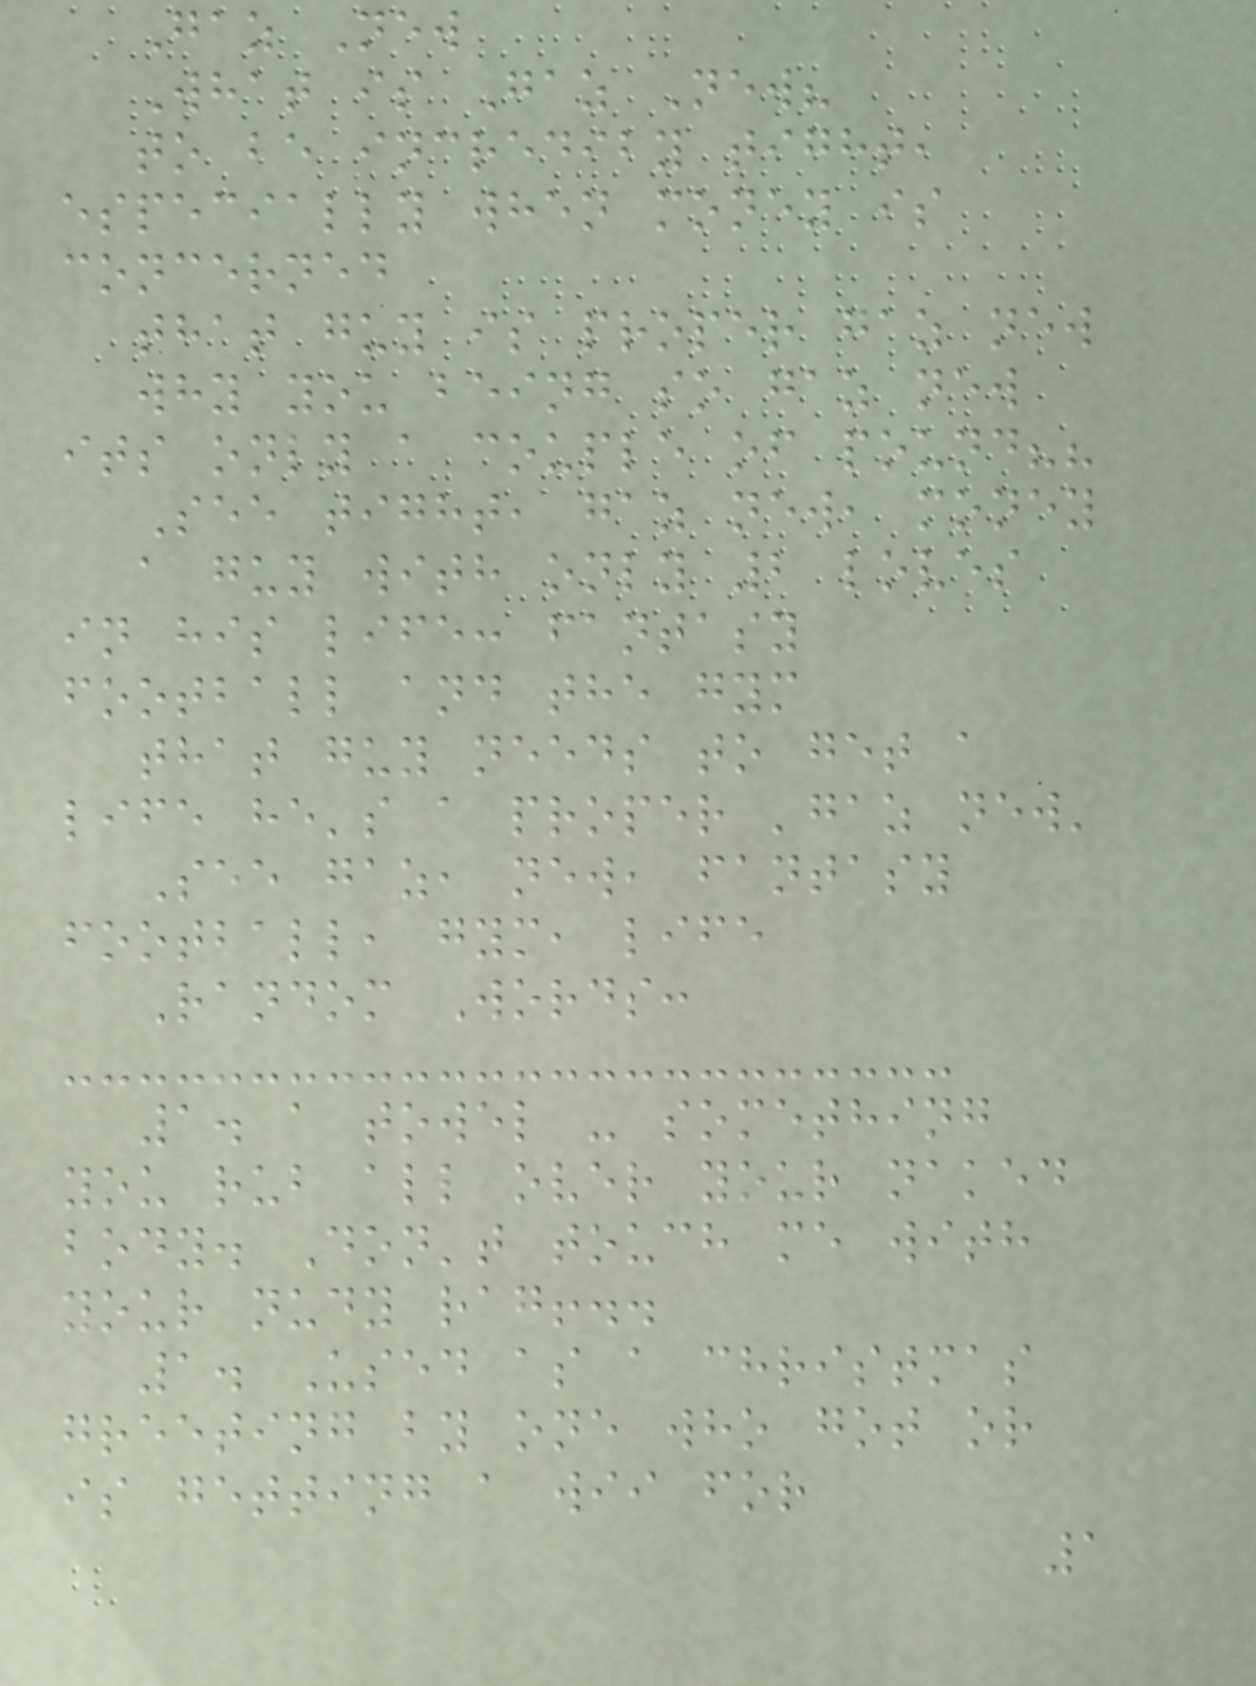Gaz New
What is Gaz New?
to be incrediby tight,
especially when money is
concerned
that guy is proper gaz new
why you being so gaz new
its only a couple of pound??
See tight, gaz new, money
a guy with only 2 loves
in his life: fantasy
football and the gym
that guy needs to get a
life he's a proper 'gaz new'
See gaz, new, fantasy
football, gym, life
Random Words:
1. a towel - something
you rub all over your naked
body. Don't touch me with
your nudy rag!..
1. Used as a christmas
greeting by one who got or
is getting a wii for
1
